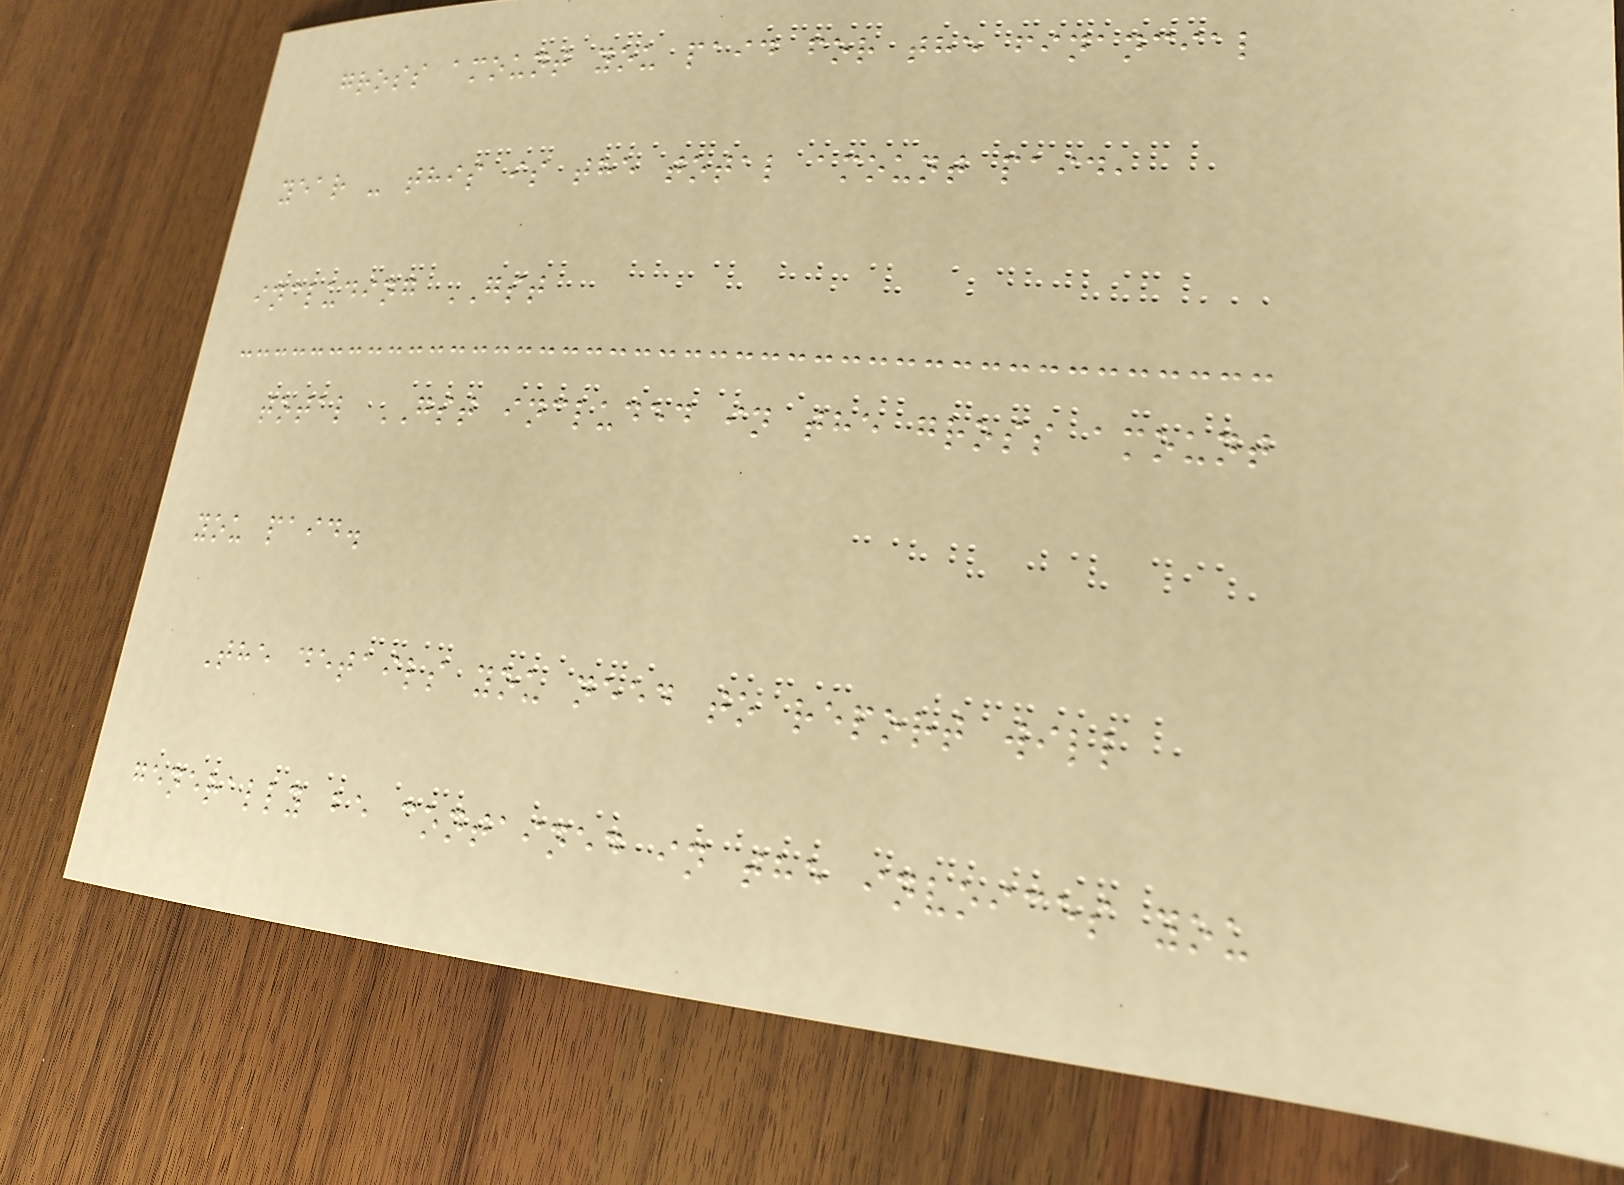gross amount you paid for the financial
year - this is the total amount paid,
including GST
total GST included in the gross amount
you paid.
The details you need to report will
generally be contained in the invoices you
